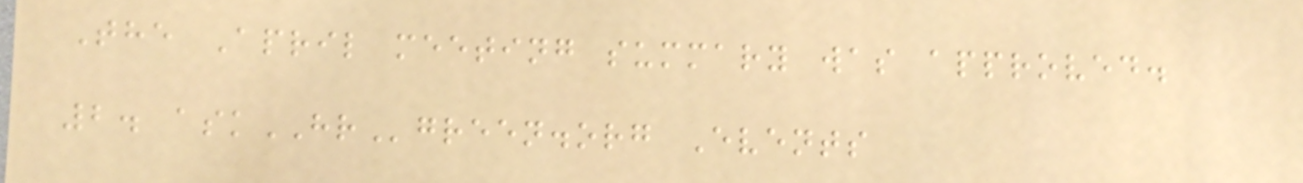The April meeting summary was approved.
2. askHRgreen.org Events
